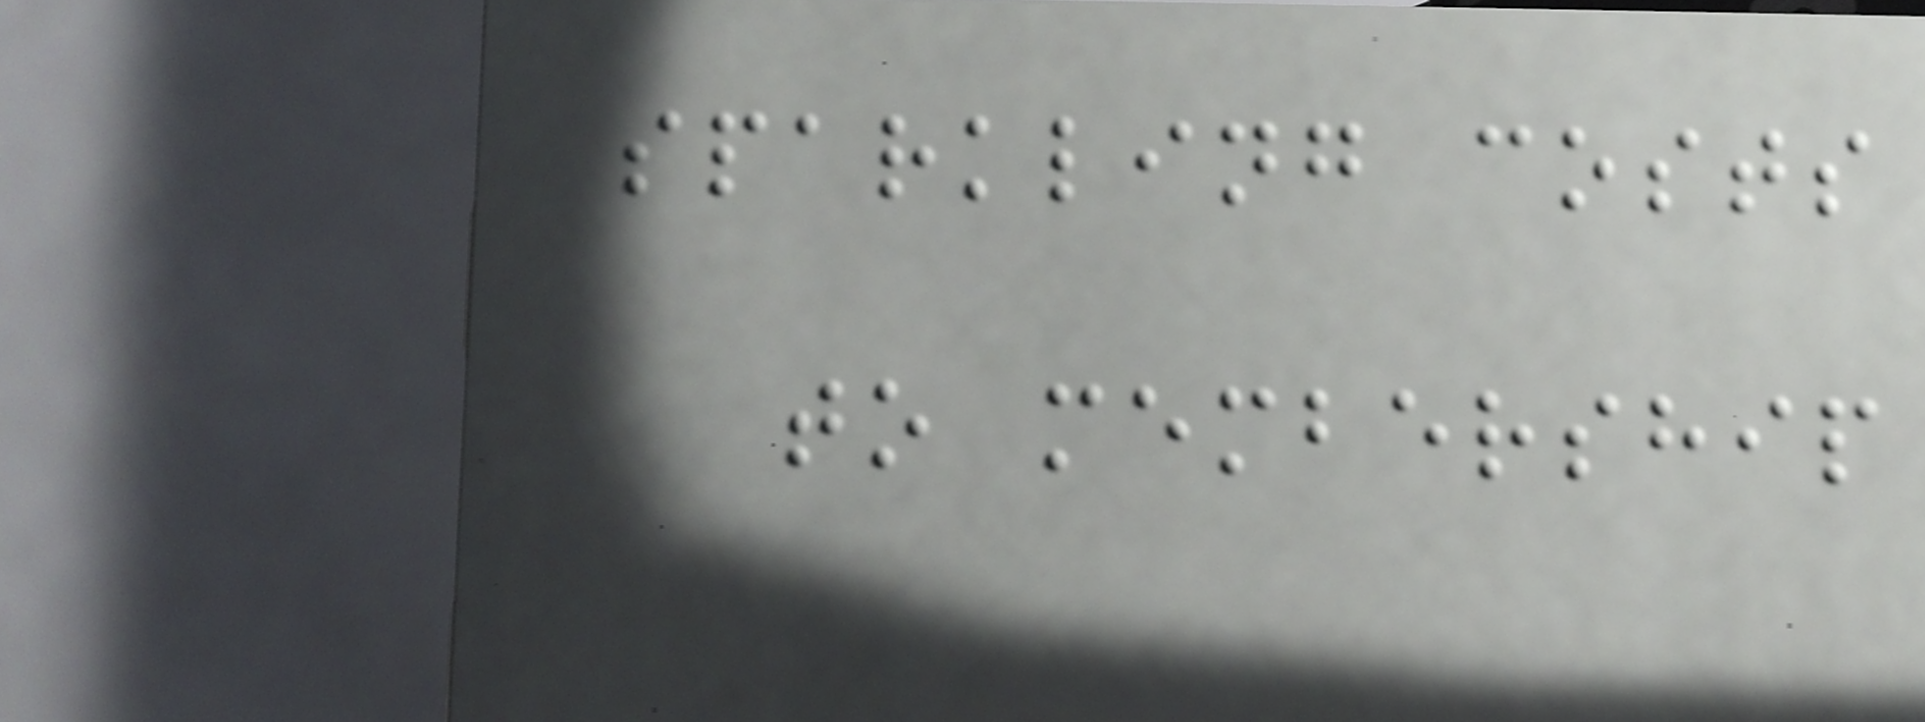sparkling costs
to membership
